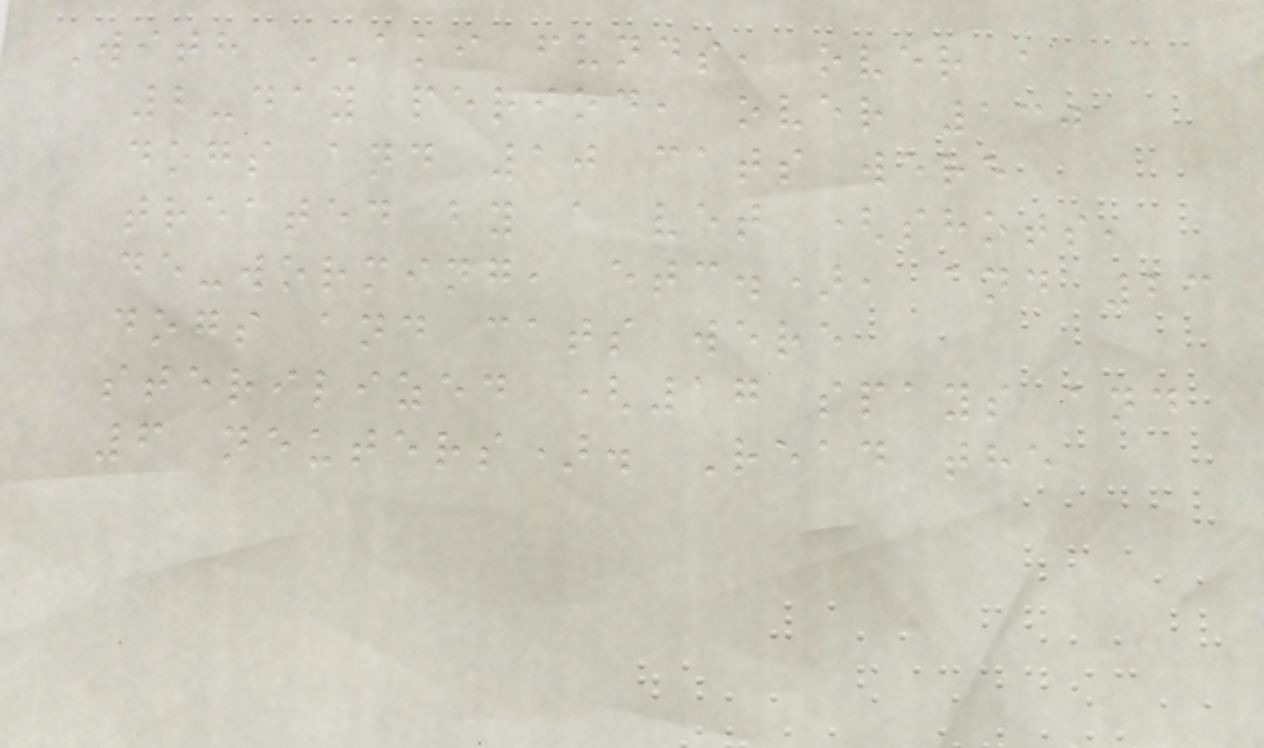With AKI funds, over a
2-day period, over 130
dogs and 10 cats were
treated by a vet (shots,
de-worming, etc.), and 23
dogs and cats were
sterilized (17 spays and
6 neuters). Read the
